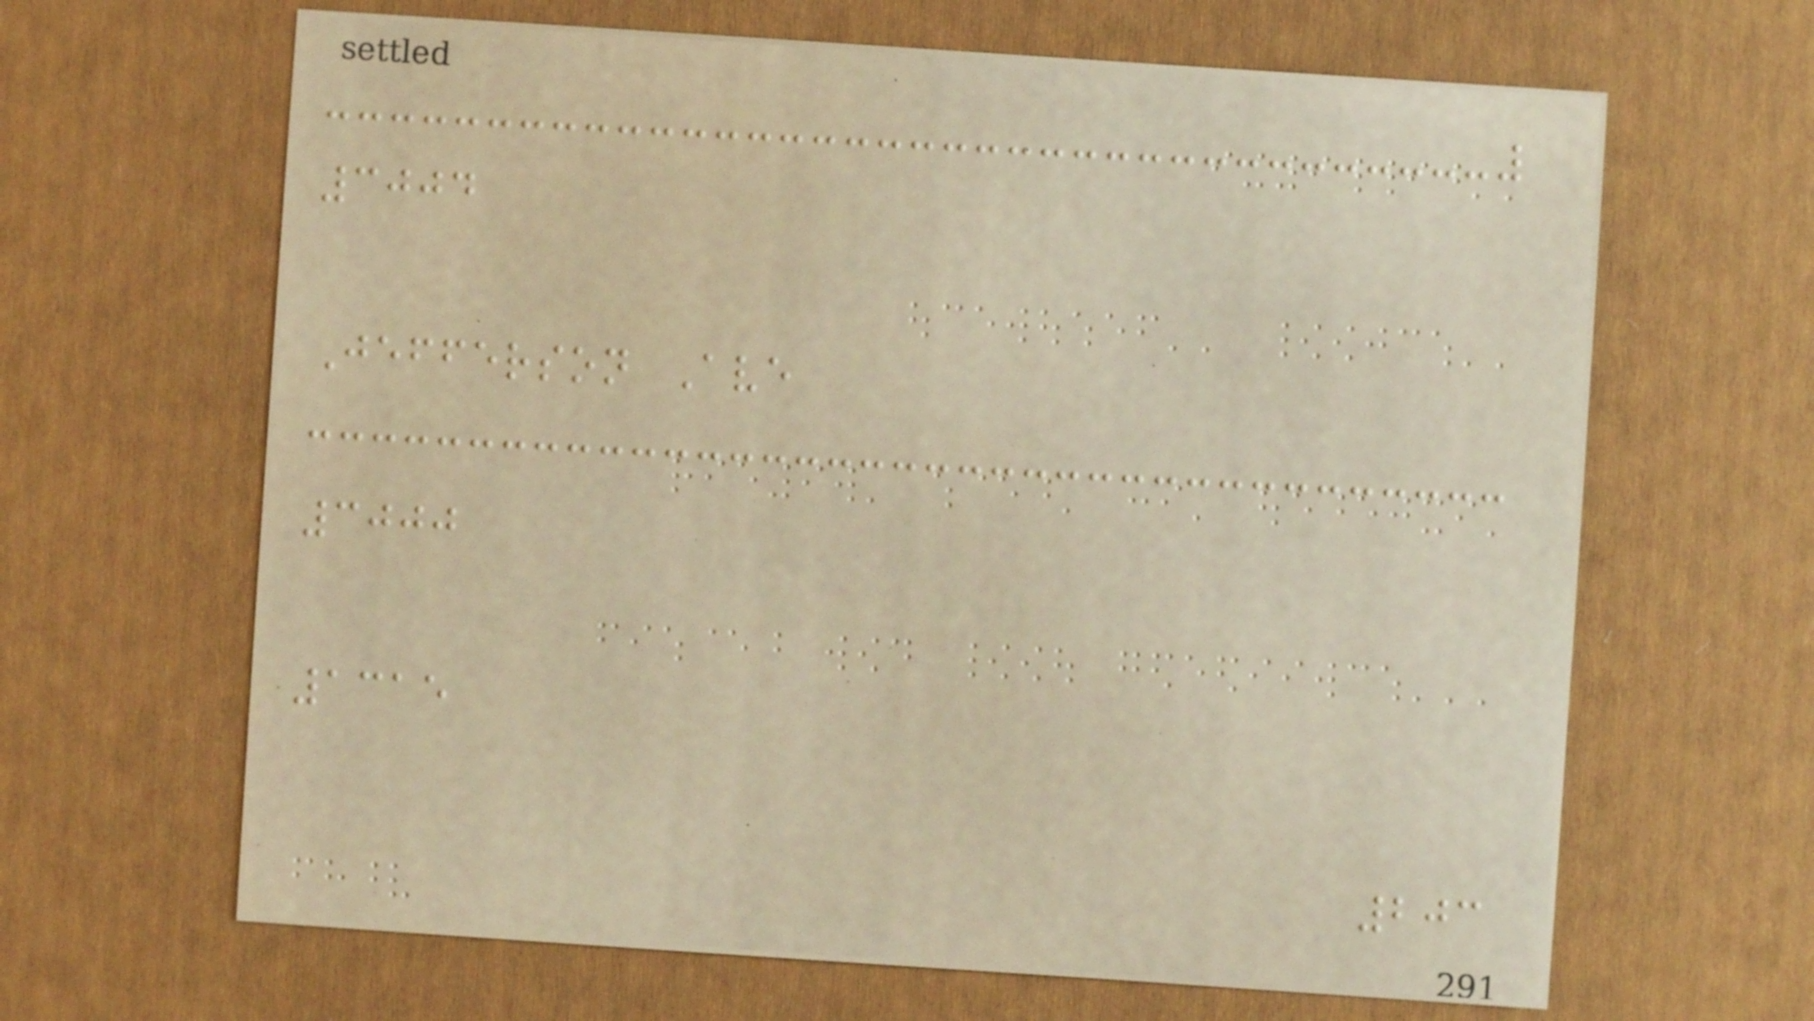3004
Jefferson Ave
3000
1315
203
